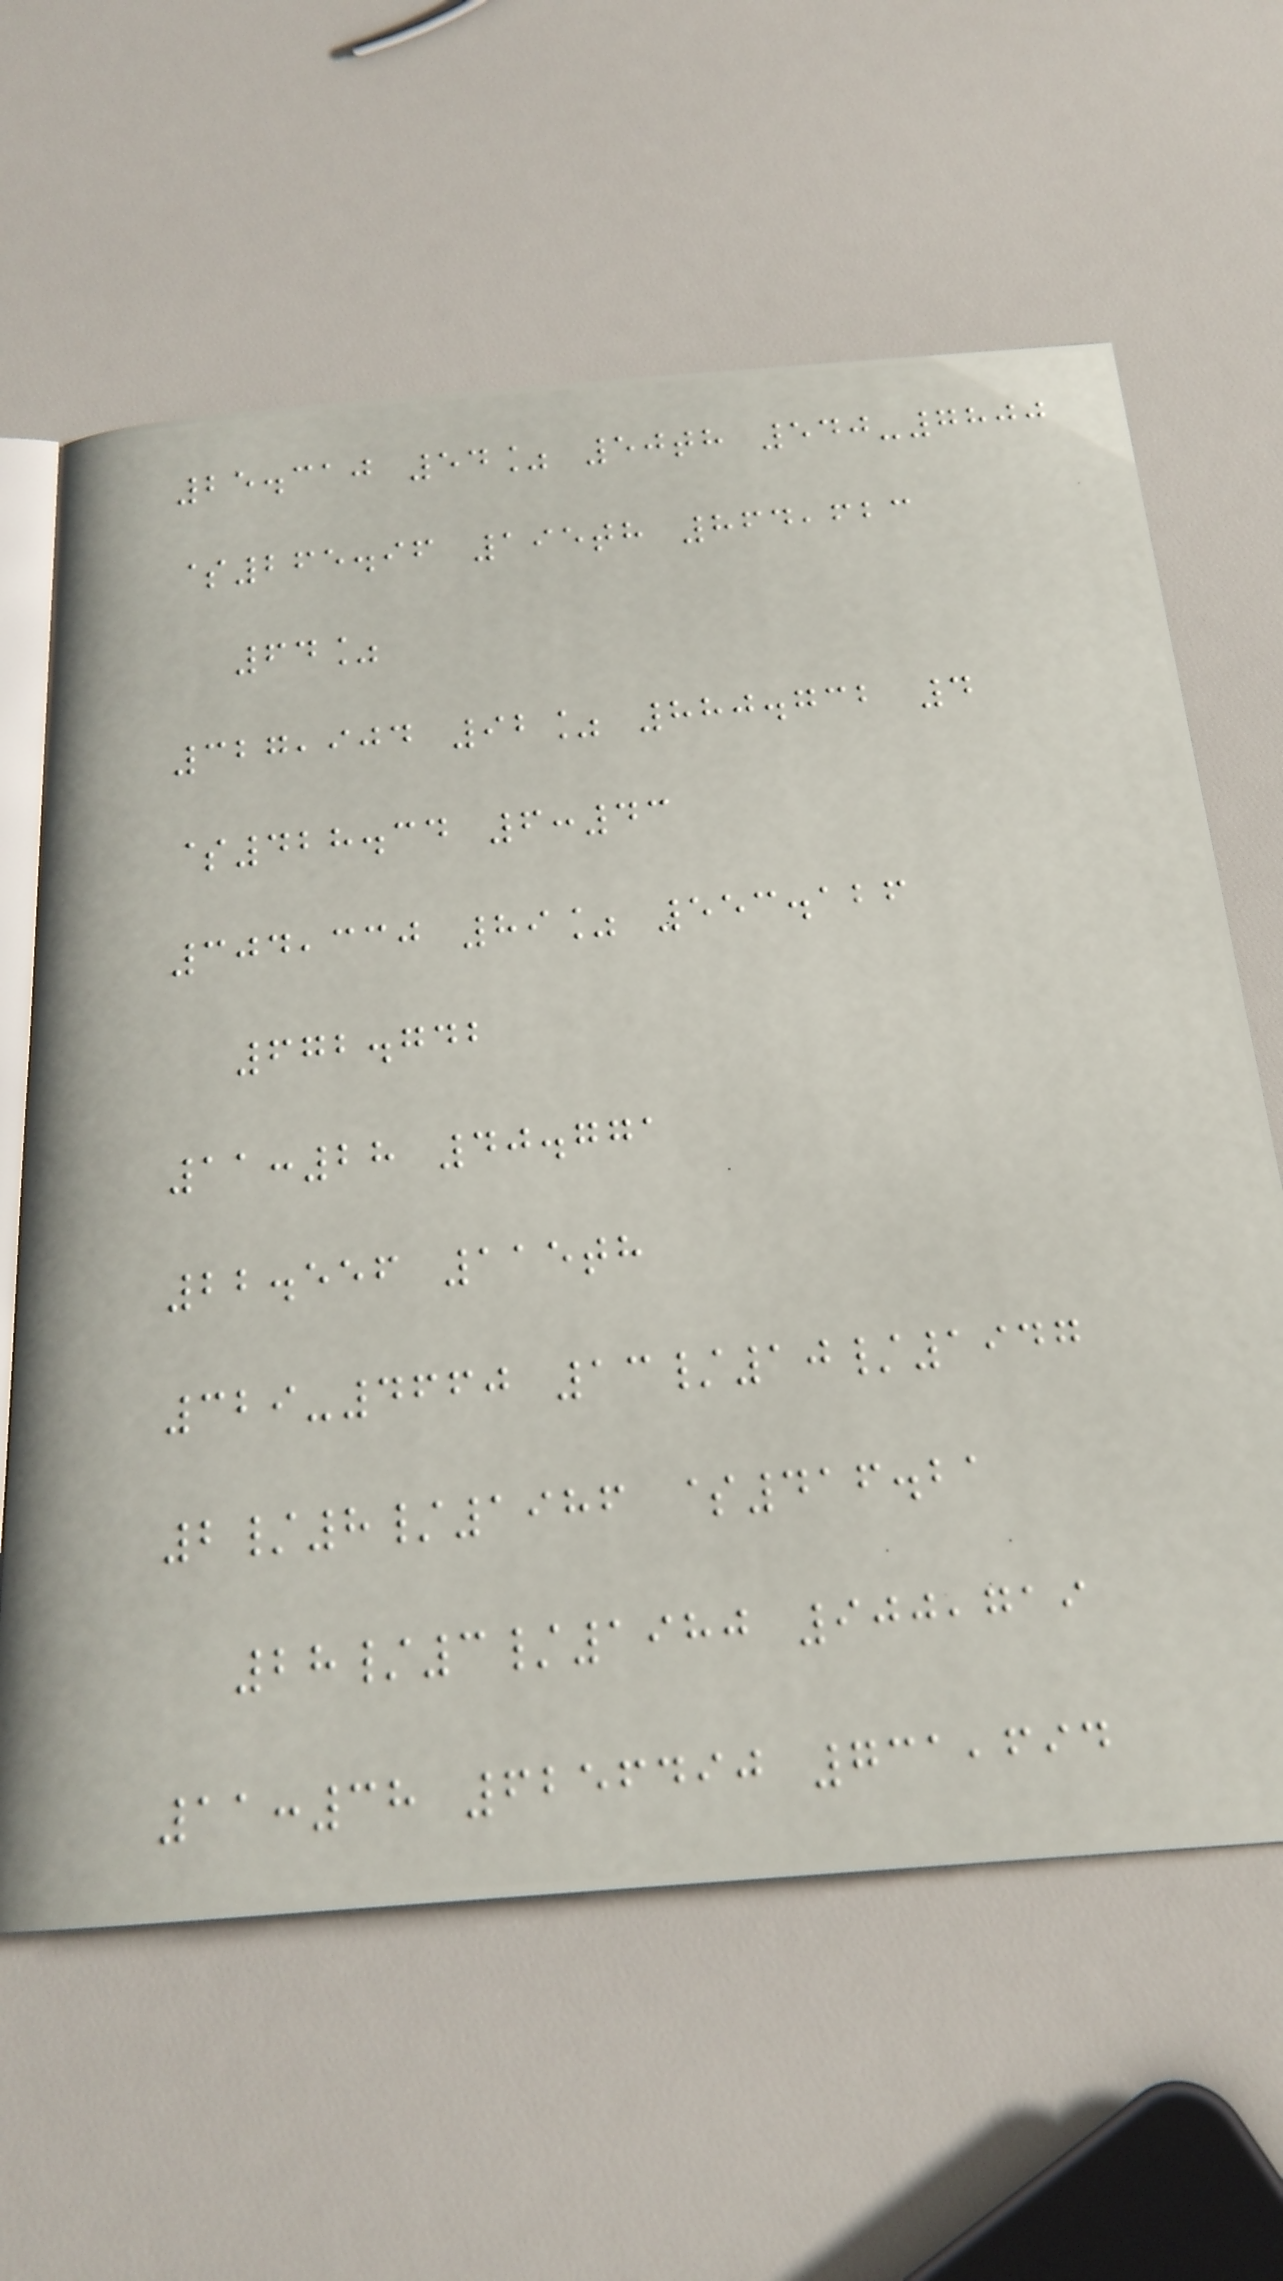25.310 54% 50th 540-7800
$265.96 195th 864,623
64%
327,904 92% 880.732 4
$428.34 6:43
304,330 89% 553.126
672.742
11:28 40.771
22.556 115th
329-4660 13/10/1947
2/8/1986 $416.21
28/3/1980 900,719
11:38 6256490 731,694
